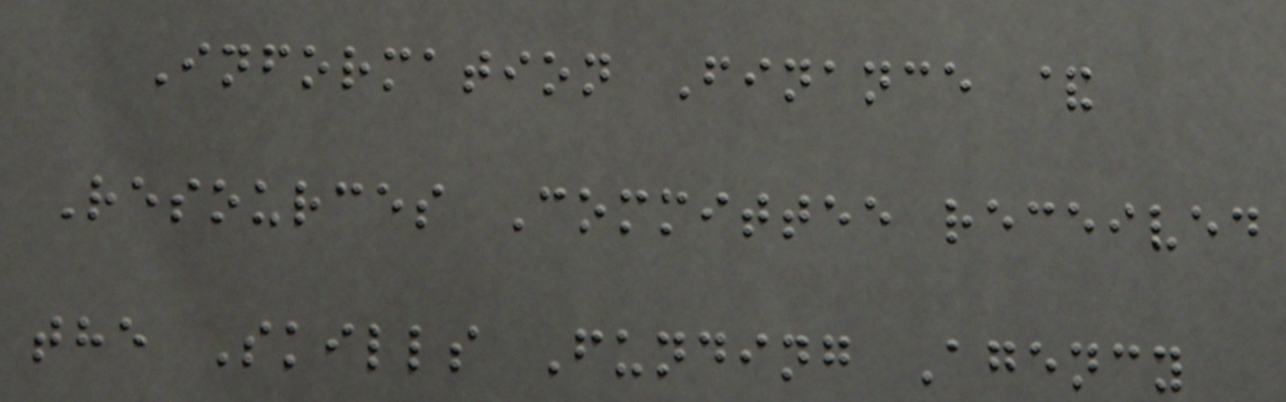Information Finance &
Resources Committee received
the Skills Funding Agency
